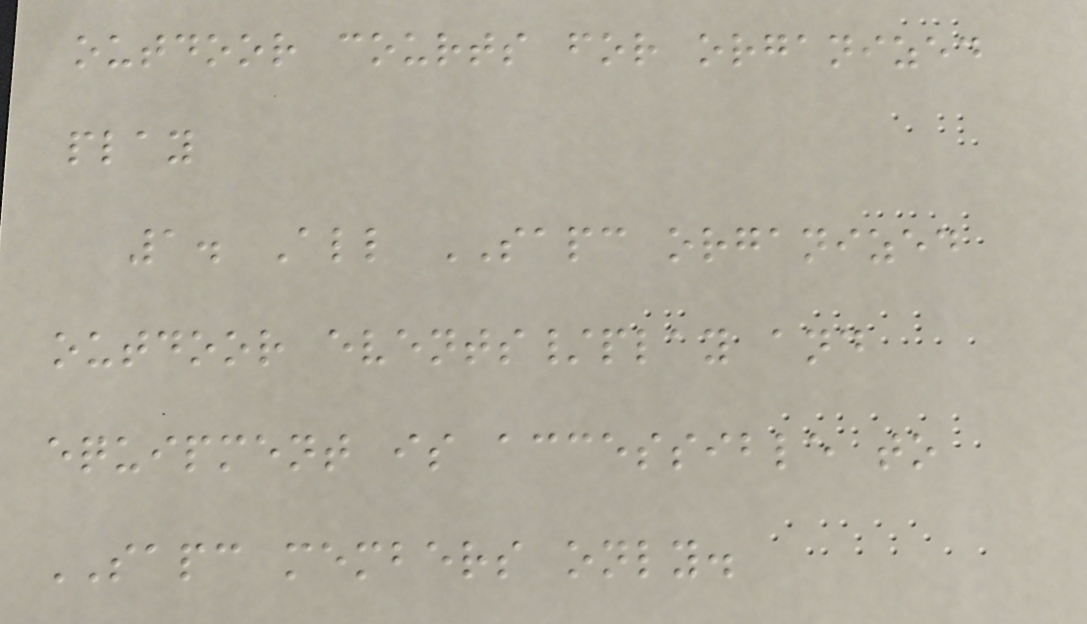outdoor courts for organized
play
1. All SAPC organized
outdoor events/play and
equipment is accessible to
SAPC members only.
